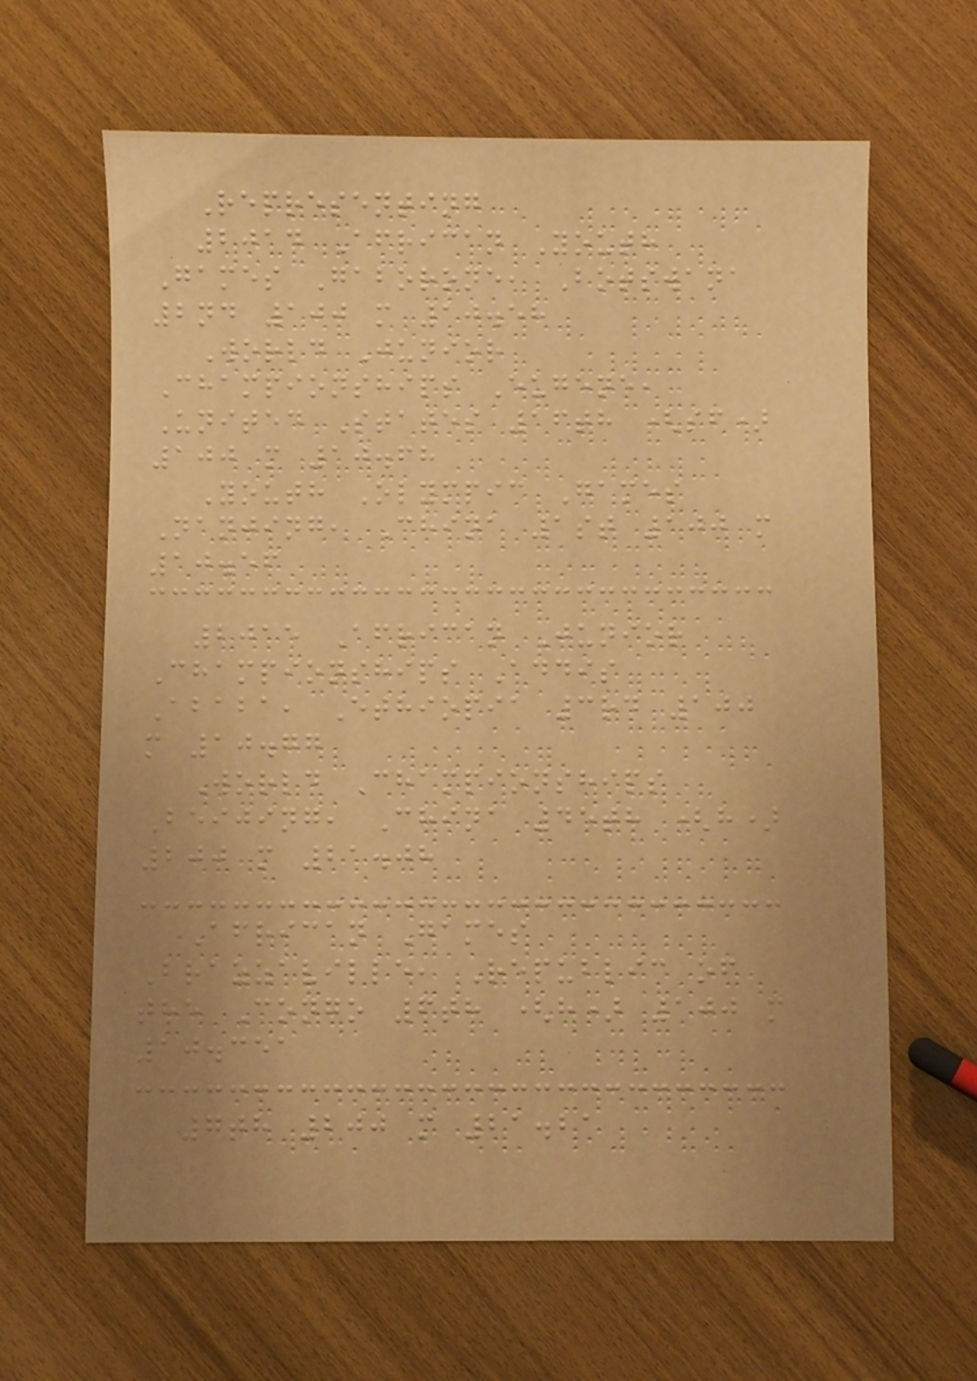Representing
2014 African Youth
Games Gaborone, Botswana
2nd 100 m 10.58
World Junior
Championships Eugene,
United States 16th (sf)
100 m 10.68
Youth Olympic Games
Nanjing, China 1st 100 m
10.56
2015 African Junior
Championships Addis
Ababa, Ethiopia 3rd 100
m 10.77
World Championships
Beijing, China 45th (h)
200 m 21.08
African Games
Brazzaville, Republic of
the Congo 6th (h) 100 m
10.351
7th 200 m 21.21
